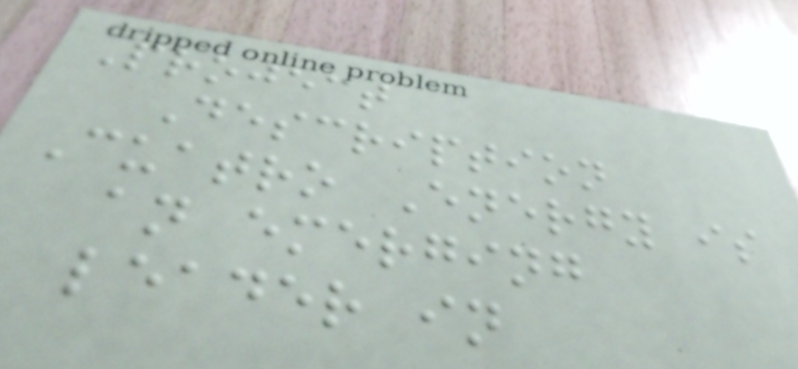Project
Description
Cuatro Energy is
an emerging
leader in
